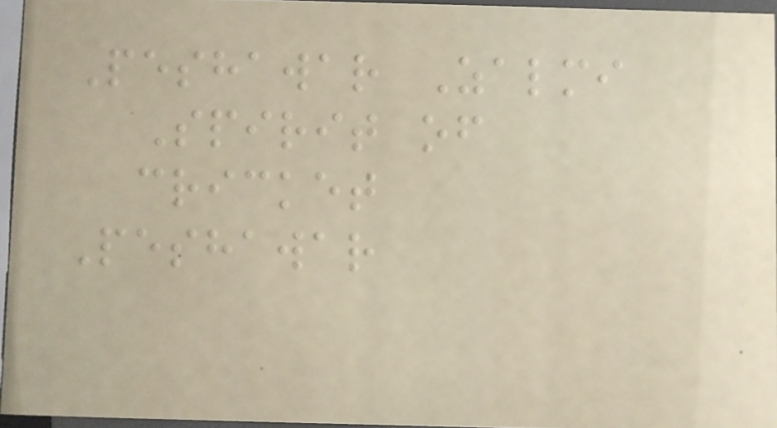Peshawar Zalmi
Spirit of
cricket
Peshawar
